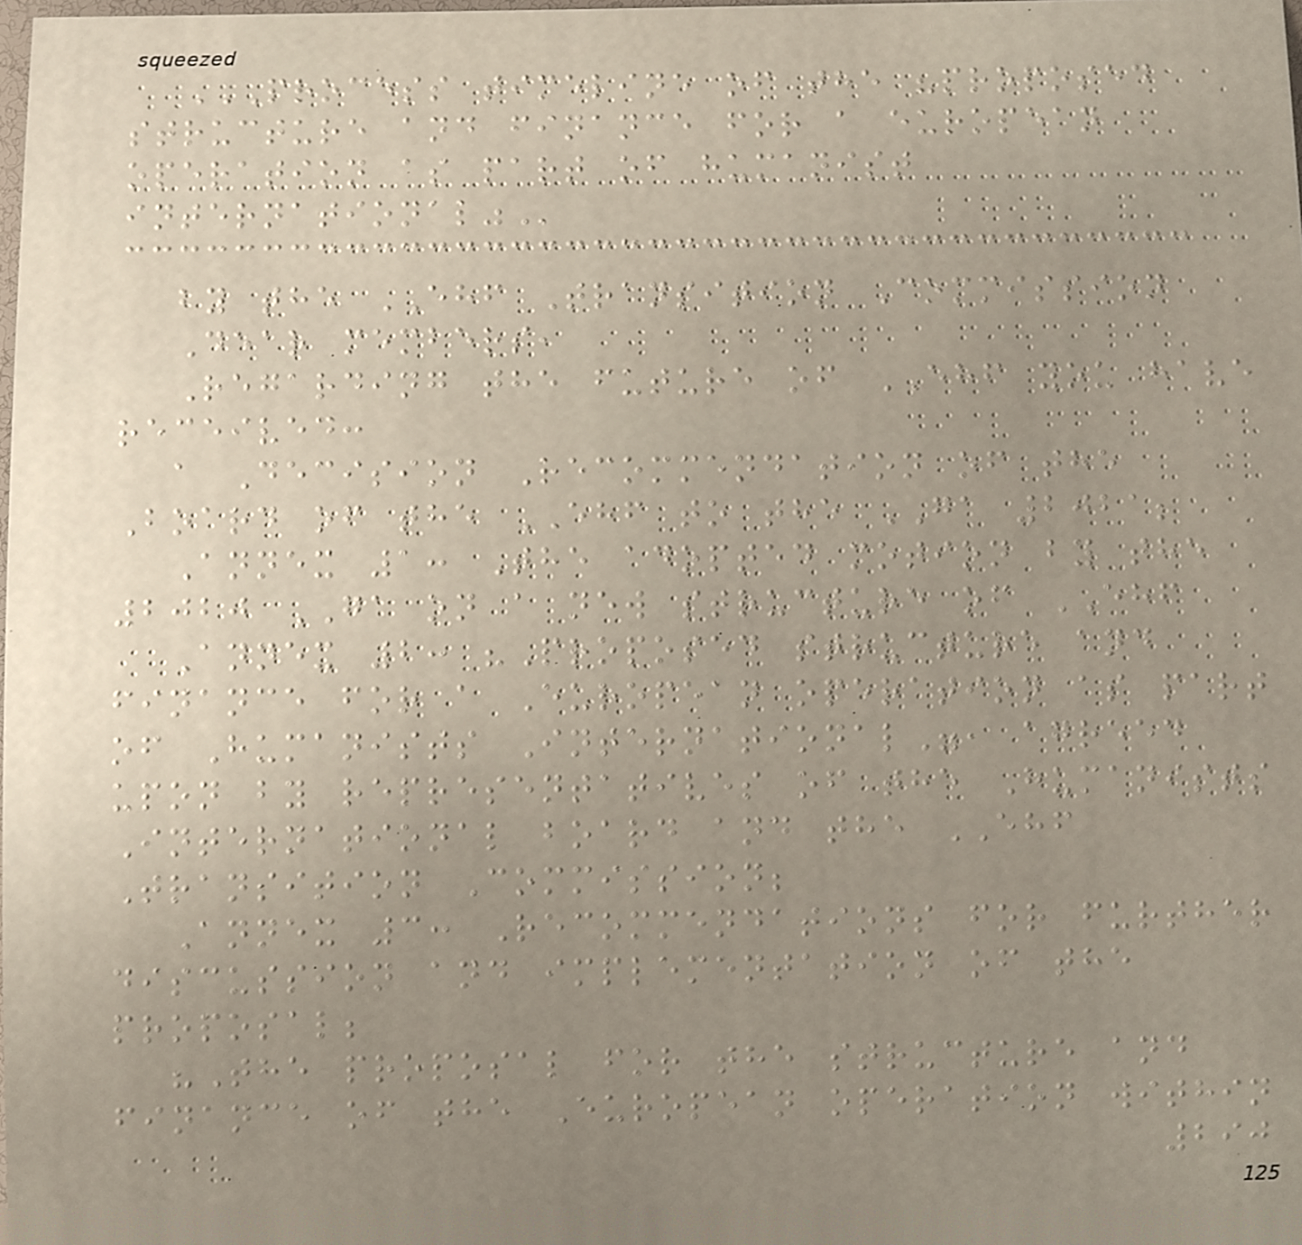PROCESS TIMELINE OF THE "PROPOSED
STRUCTURE AND FINANCE FOR A EUROPEAN
OPERATION AS PART OF HUMANIST
INTERNATIONAL"
by the EHF Transition Commission
Dear members,
Regarding the future of EHF you have
received:
a Decision Recommendation of the
Board of the EHF to the GA 2021;
Annex 1: The adopted motion by the
2020 GA on a new structure of EHF
Annex 2: "Proposed structure and
finance for a European operation as part
of Humanists International", agreed
upon by representatives of the Humanists
International board and the EHF
Transition Commission;
Annex 3: Recommendations for further
discussion and implementation of the
proposal;
"The proposal for the structure and
finance of the European operation within
290
